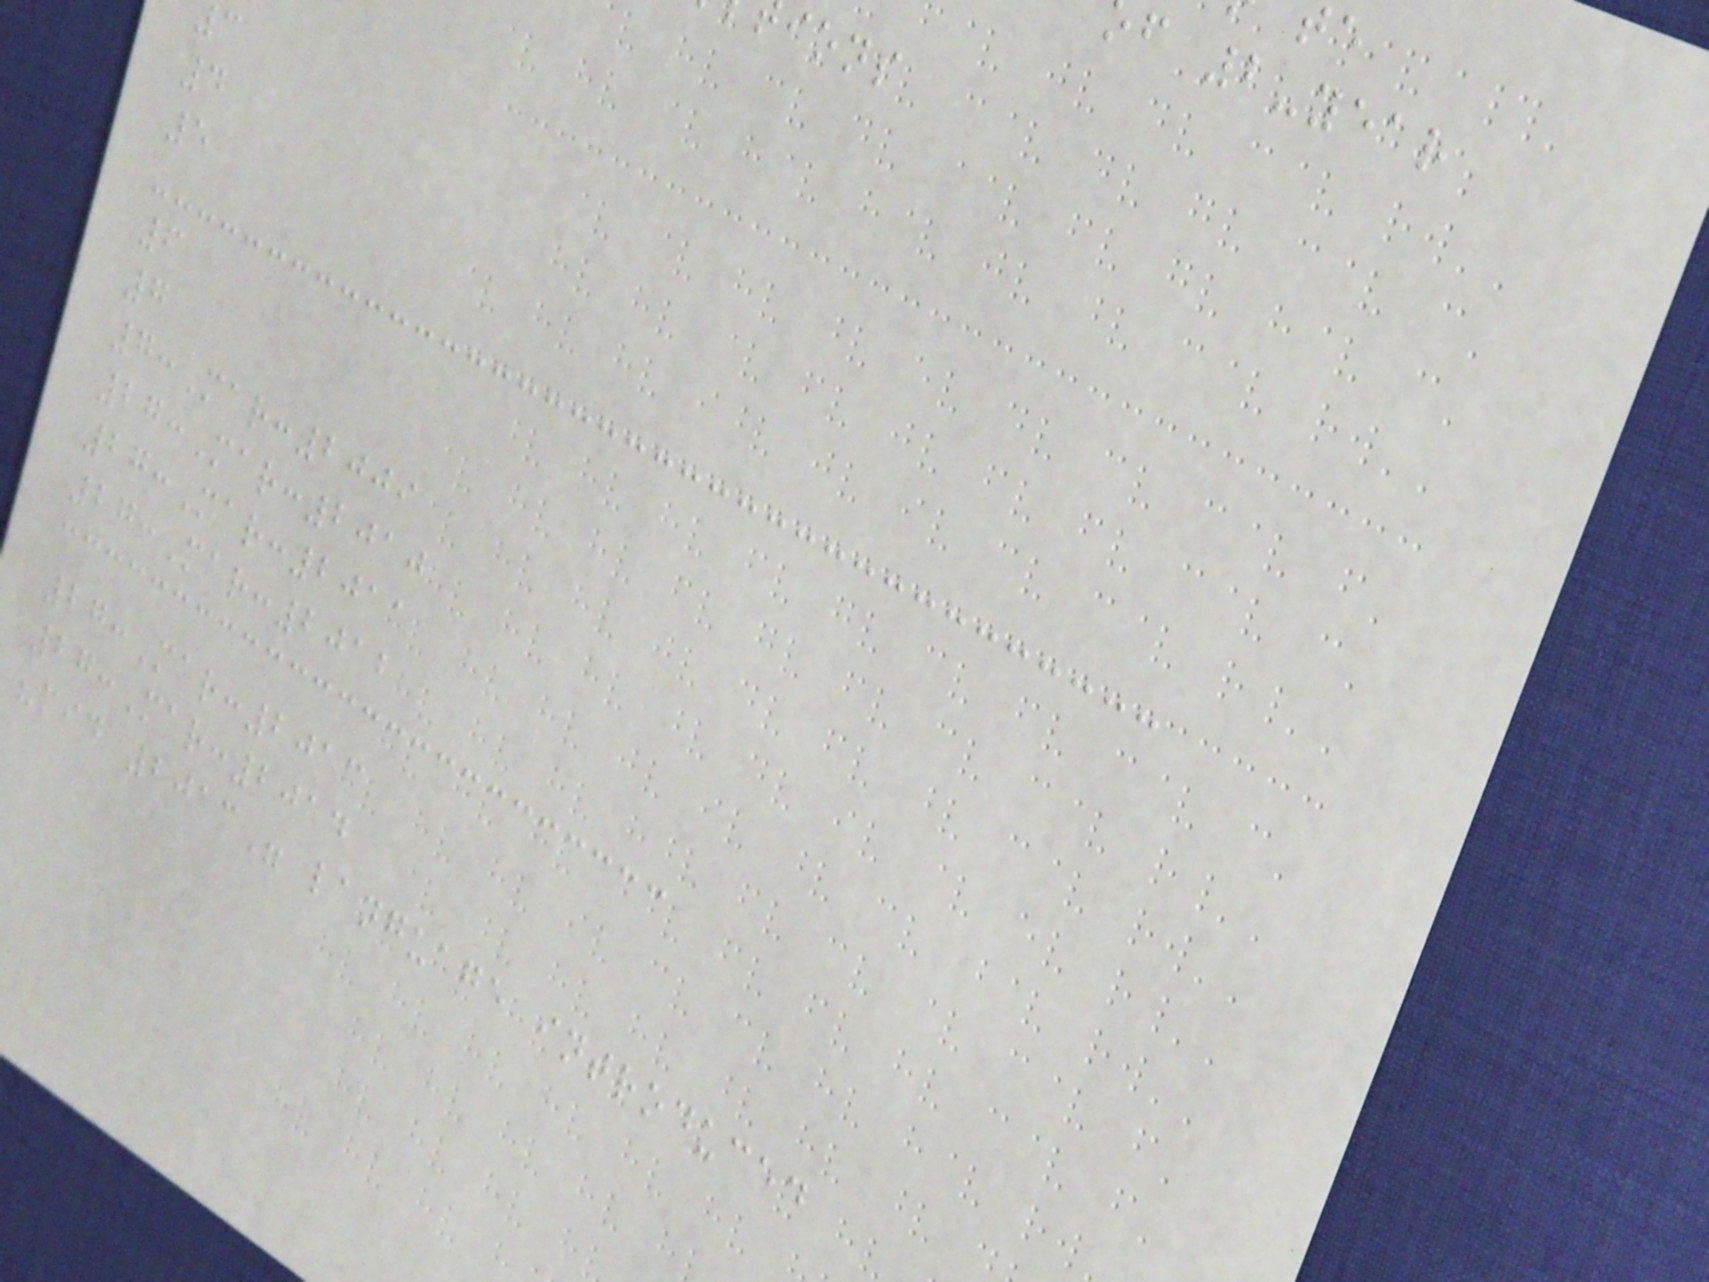4
5
6
7
7:Mar:2009
27:Mar:2010
27:Mar:2011
27:Mar:2012
27:Mar:2013
27:Mar:2014
"mid 2013" language introduced
